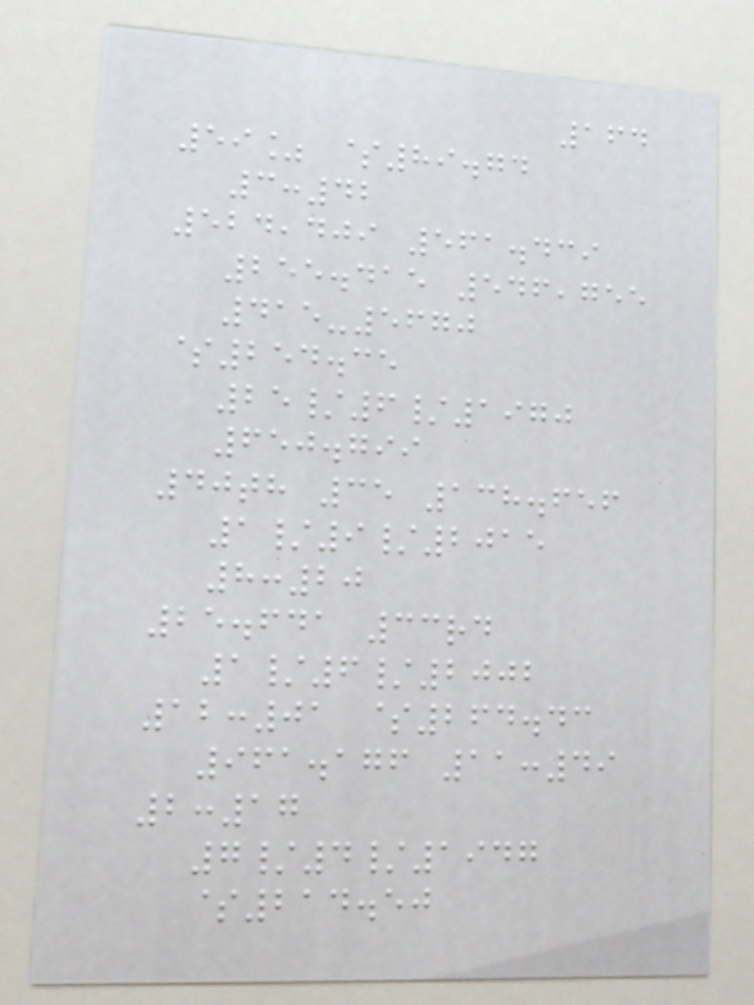164
59% $89.74
3:42
524,409 561.439
255.415 546,755
415-5670
$254.35
25/6/1970
650.799
40th 35 138.656
1/9/2015
8:20
25.641 33rd
1/6/2002
12:01 $264.43
961.176 11:49
2:17
7/4/1947
$214.50
